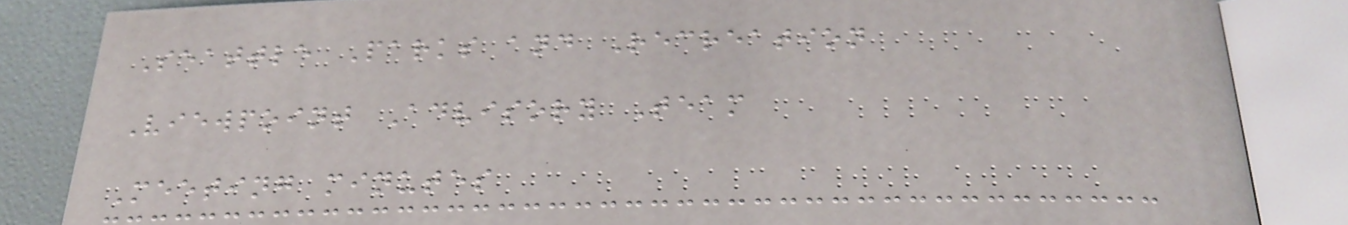Seattle Parks and Recreation
Viewpoint Advisory Team
Meeting minutes
